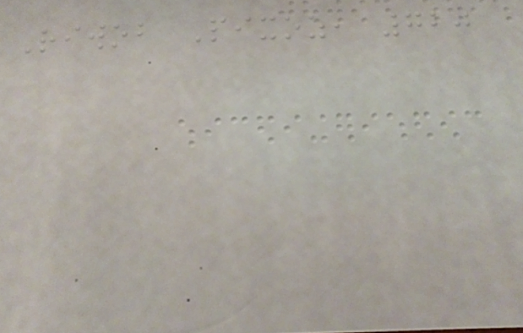Riwob Pixoz, 720
